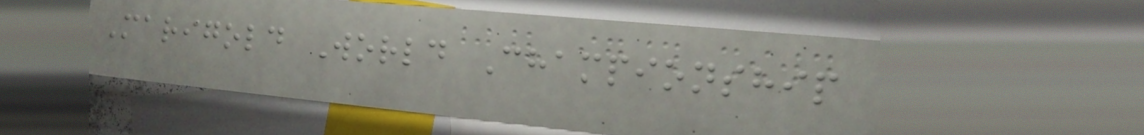Marigold World Championship
